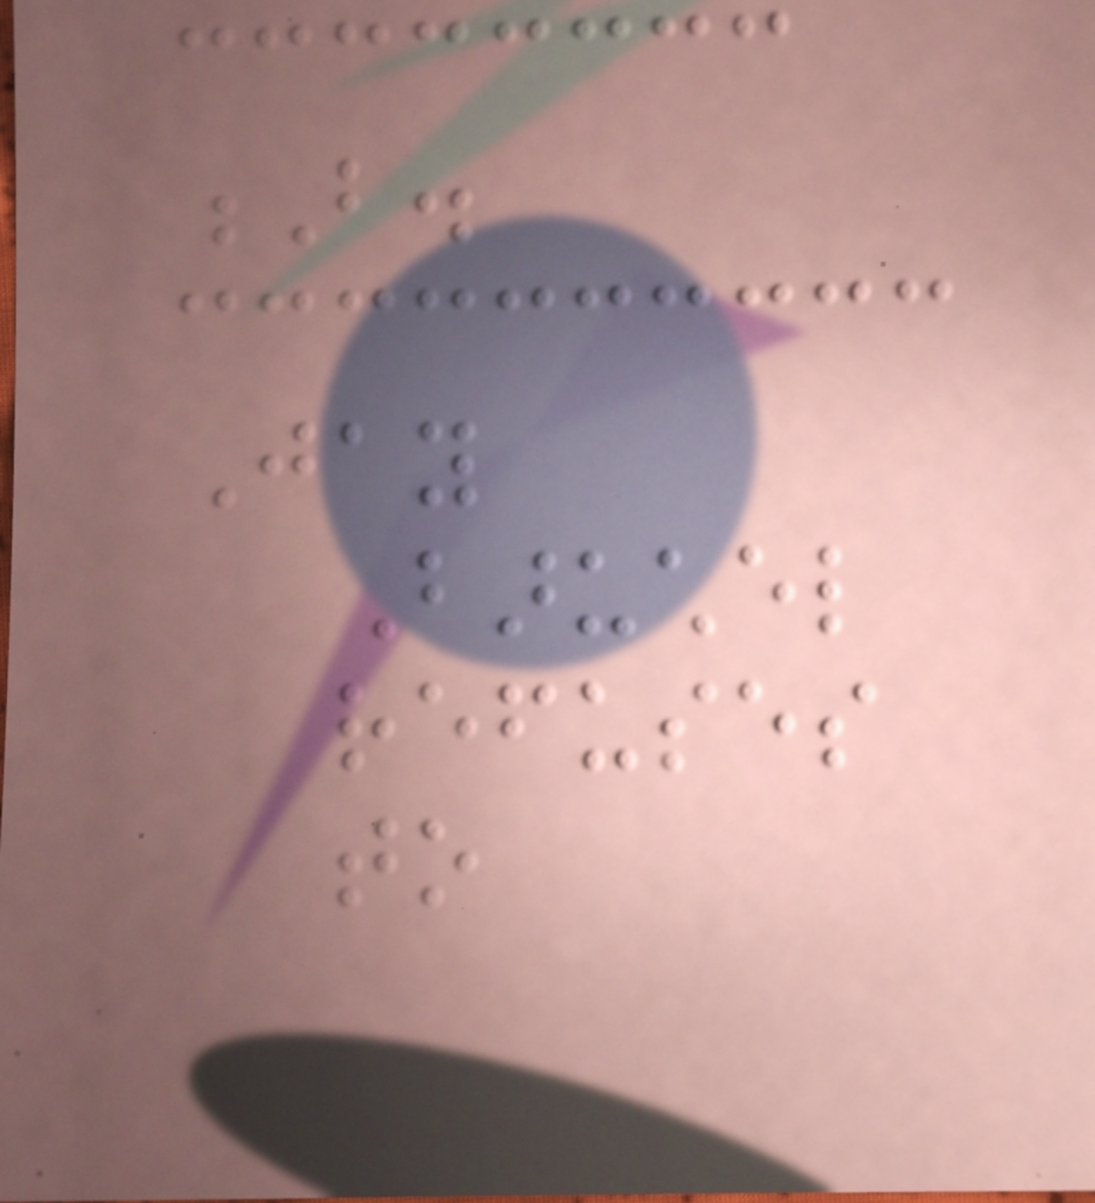B.
Jay
Baruchel
refuses
to
